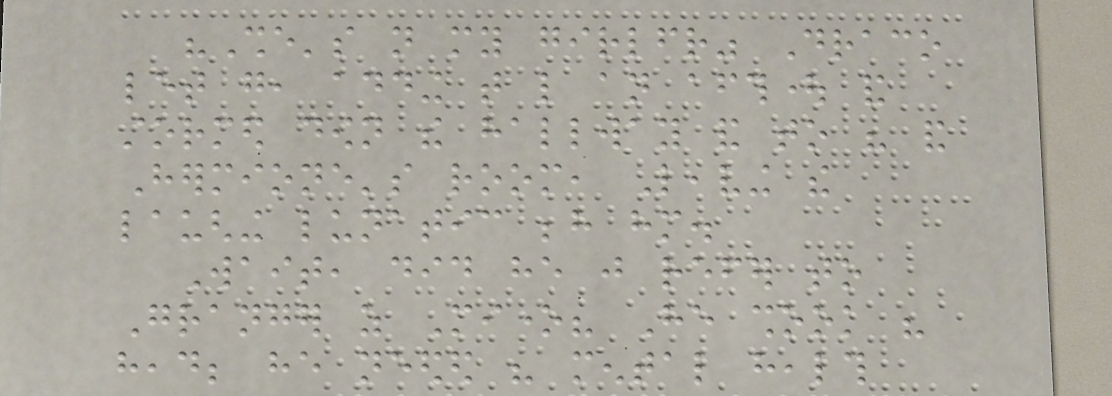"She's not my girlfriend" Draco
let go, adding that like an afterthought and
stormed down the hallway and to his and
Hermione's room, Leaving the
laughing lunatic behind him.
Wait, did he just refer to
Granger as Mione? He shook his
head; he needed his mental health
